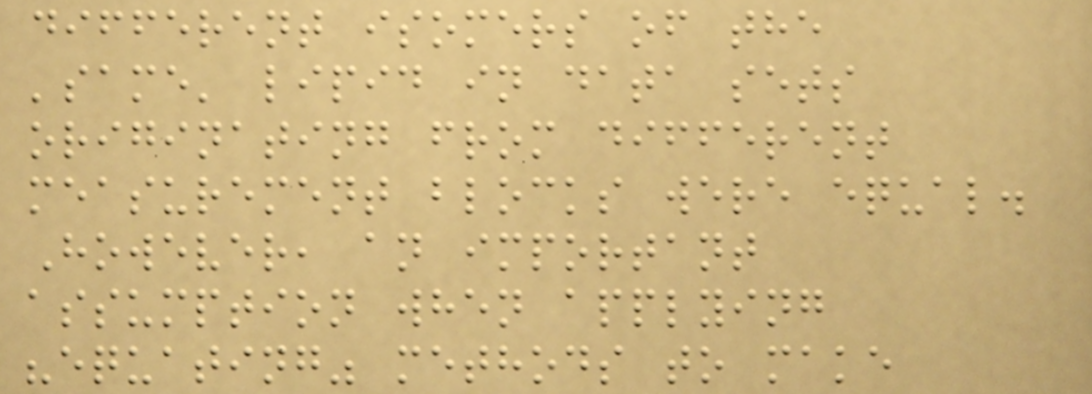different isomers of the
'same' lipid in data sets
originating from different
measurement blocks were equal.
However, an important
assumption when applying
"equating" methods to make
